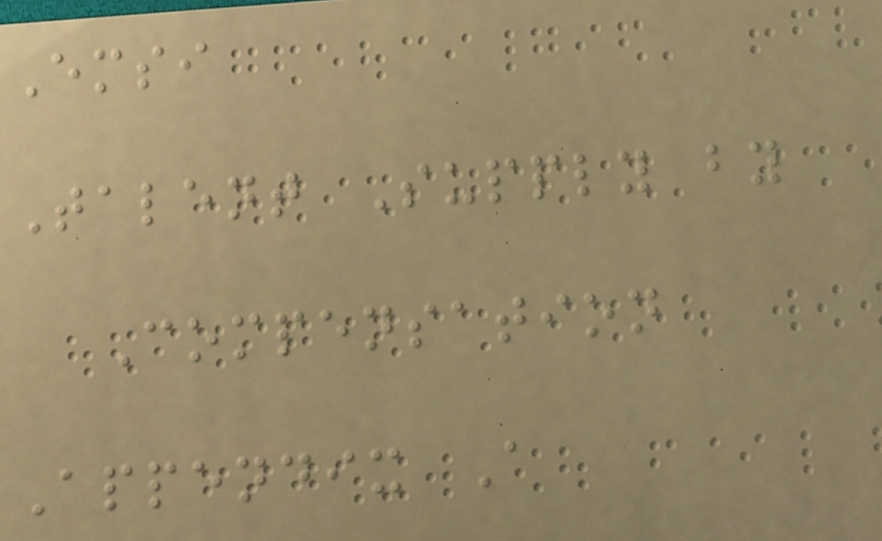Emsi
Talent Supply by
Compensation
Appendix A
